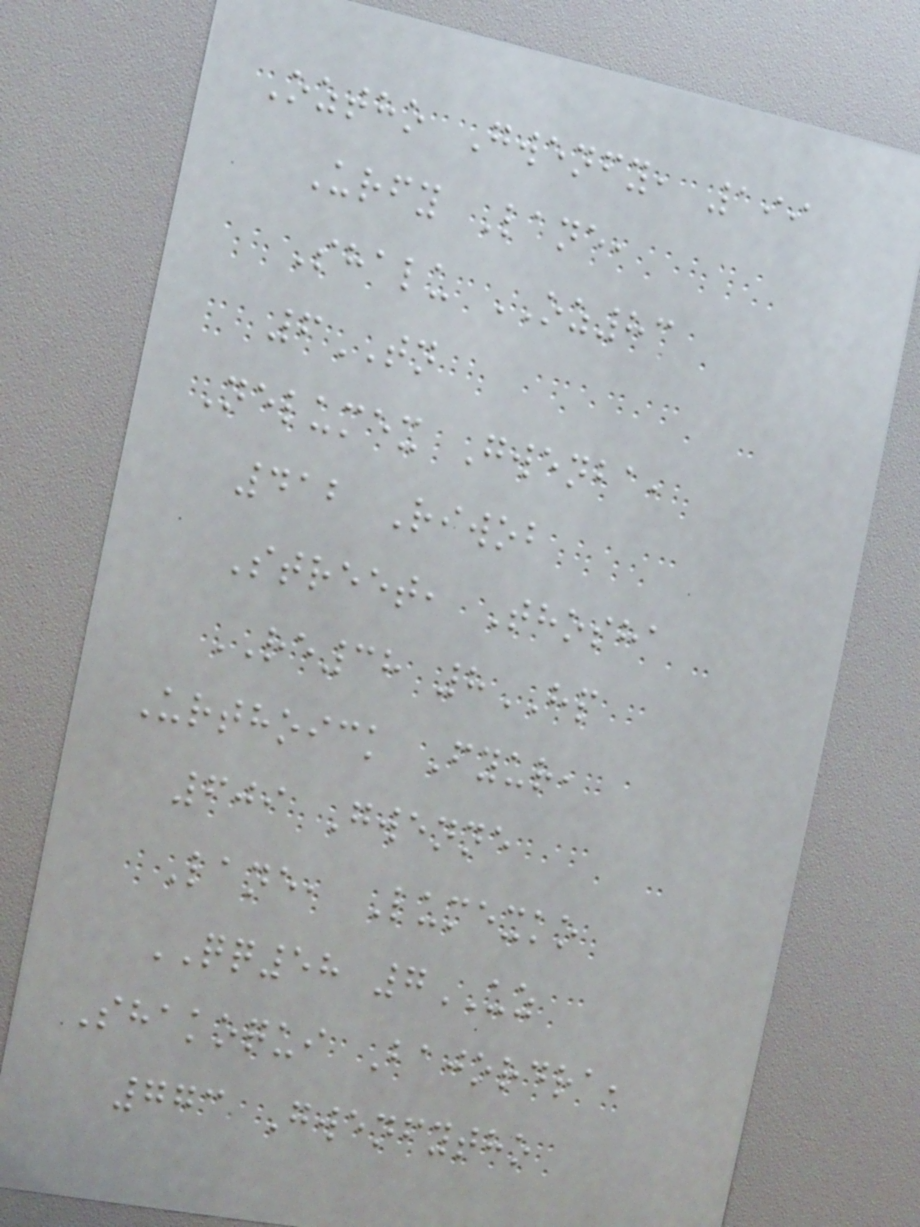Oztho Gwenfy, 199
Urfy Lane,
Shalu OZ83
6TN
Nelumex Gwenba,
412 Riwob
Street, Thosha
RE38 8HP
Urthoick Fyur,
609 Gwenne
Lane, Lumexko
QQ58 7UZ
Shakoqui Bajordra,
773 Gwenfytho
